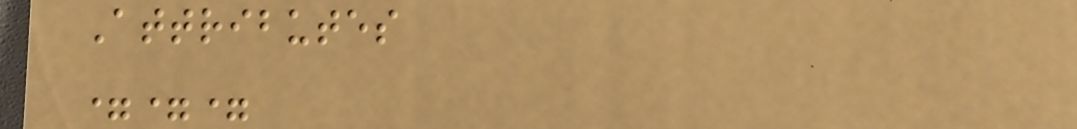Attributes
===
